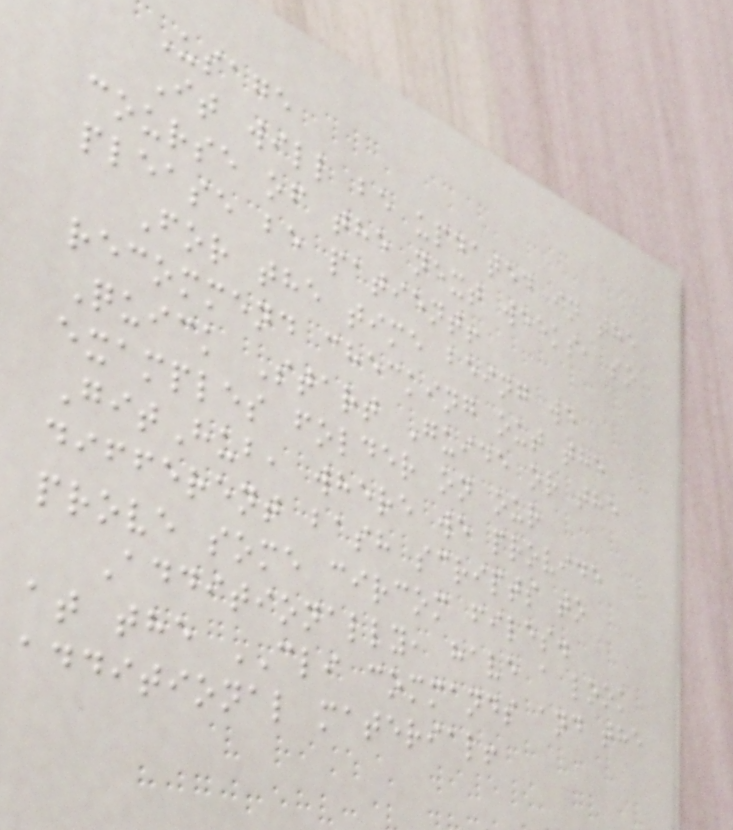Usage
It will be updated in the
course of the next weeks, so
please be patient!
For the time being we
recommend checking out the
Quick Start Guide or the
examples folder on our
GitHub, where we provide
different bash scripts to
prove some circom files.
Additionally, have a look
at the CLI commands and the
additional material!
